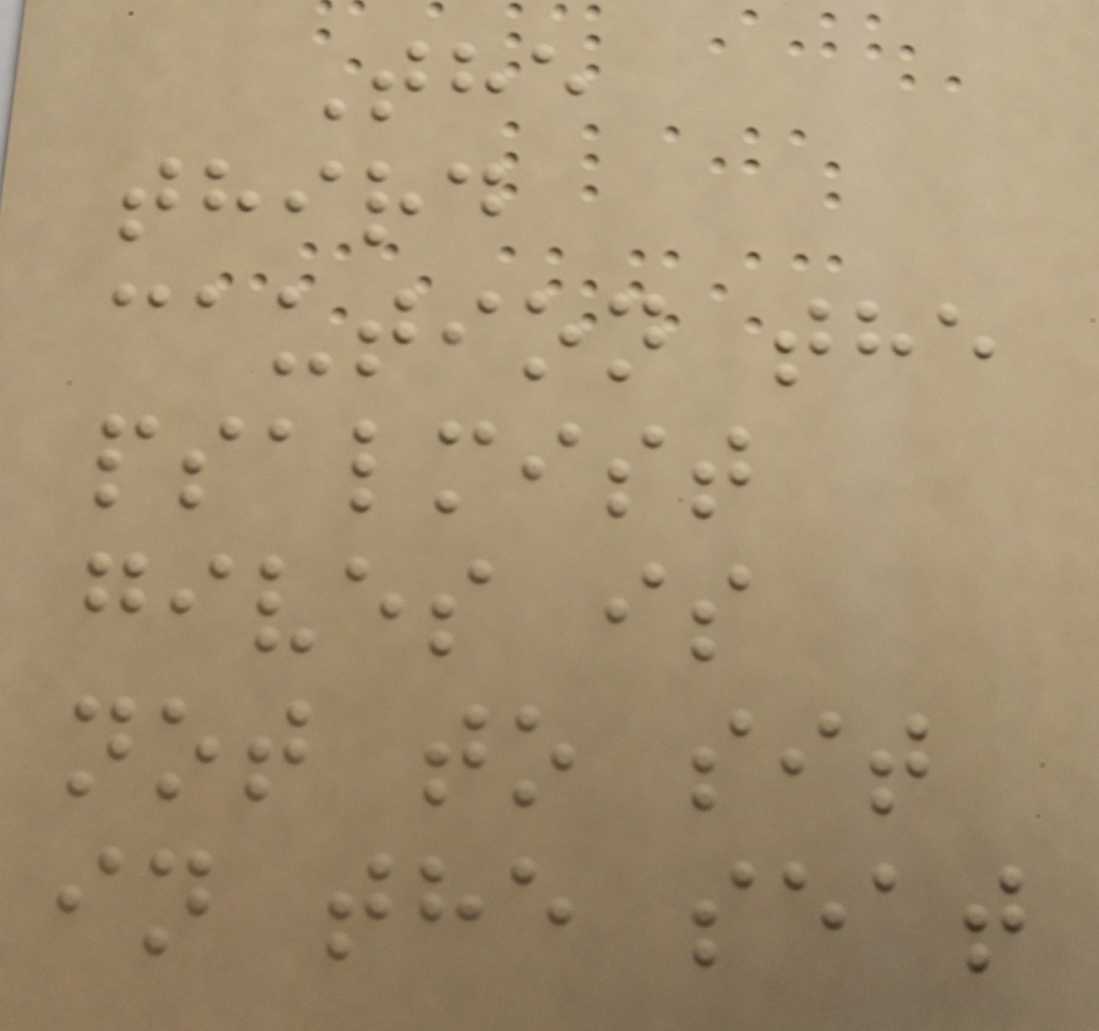The
third
caution the
psalmist
gives is
not to sit
in the seat
